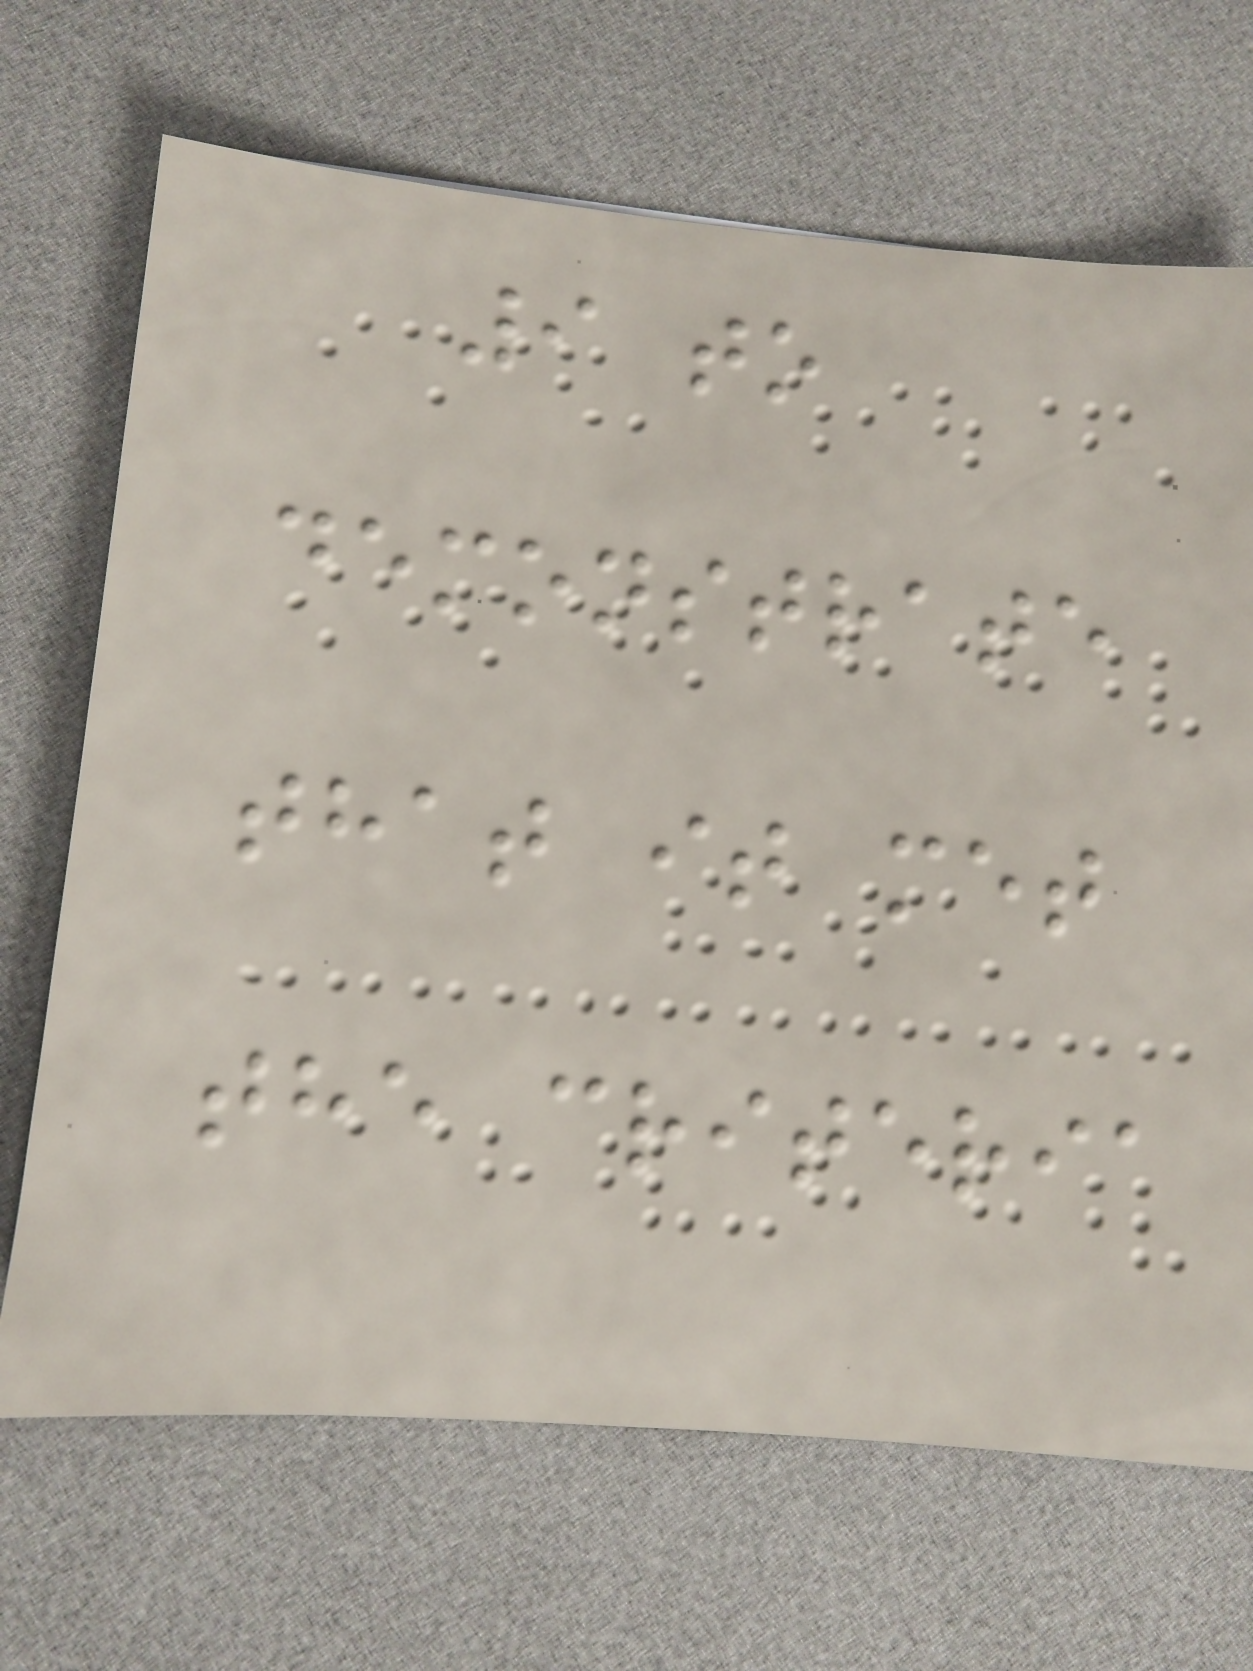9 to
demonstrate
that it met
the criteria
